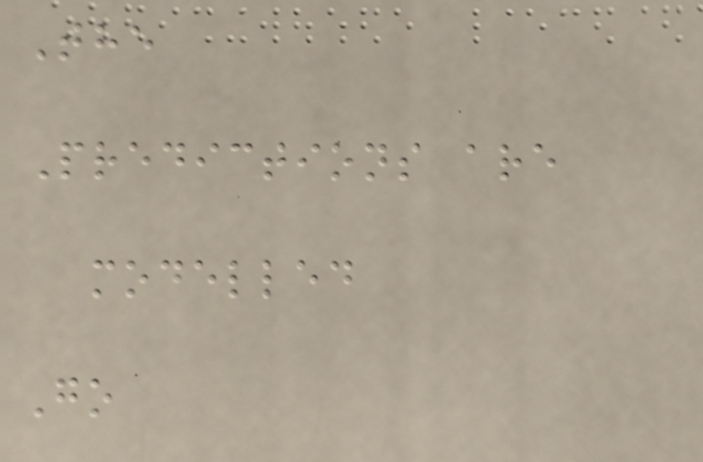The
Predictions are
modelled
Go
